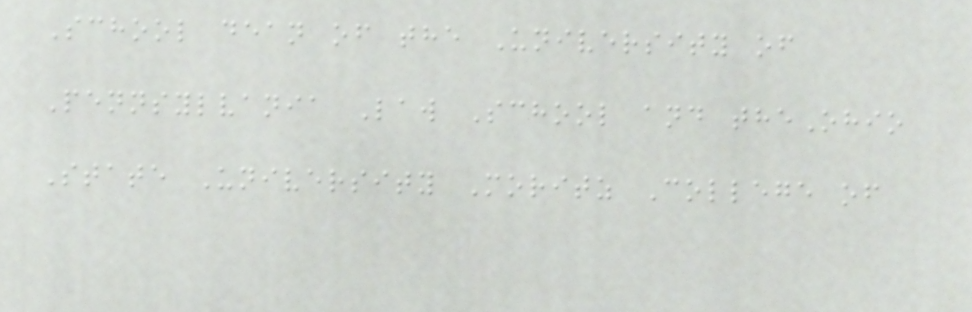School dean of the University of
Pennsylvania Law School and theOhio
State University Moritz College of
